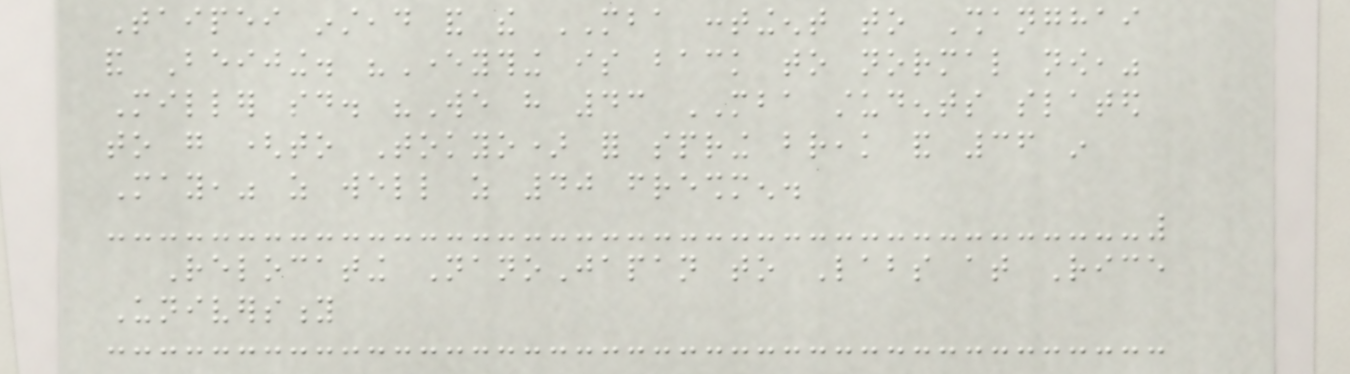Taipei instead and the MBA contingent to Shanghai
and Beijing. "Everything is back to normal now,"
Miller said. "We have 43 MBA students slated
to go (to Tokyo) for spring break and 36 in
May," as well as 40 freshmen.
Relocating NanoJapan to Labs at Rice
University
